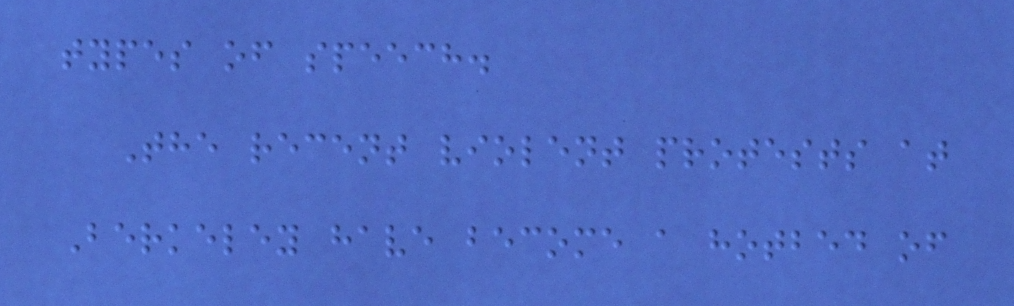types of speech.
The recent violent protests at
Berkeley have become a hotbed of
